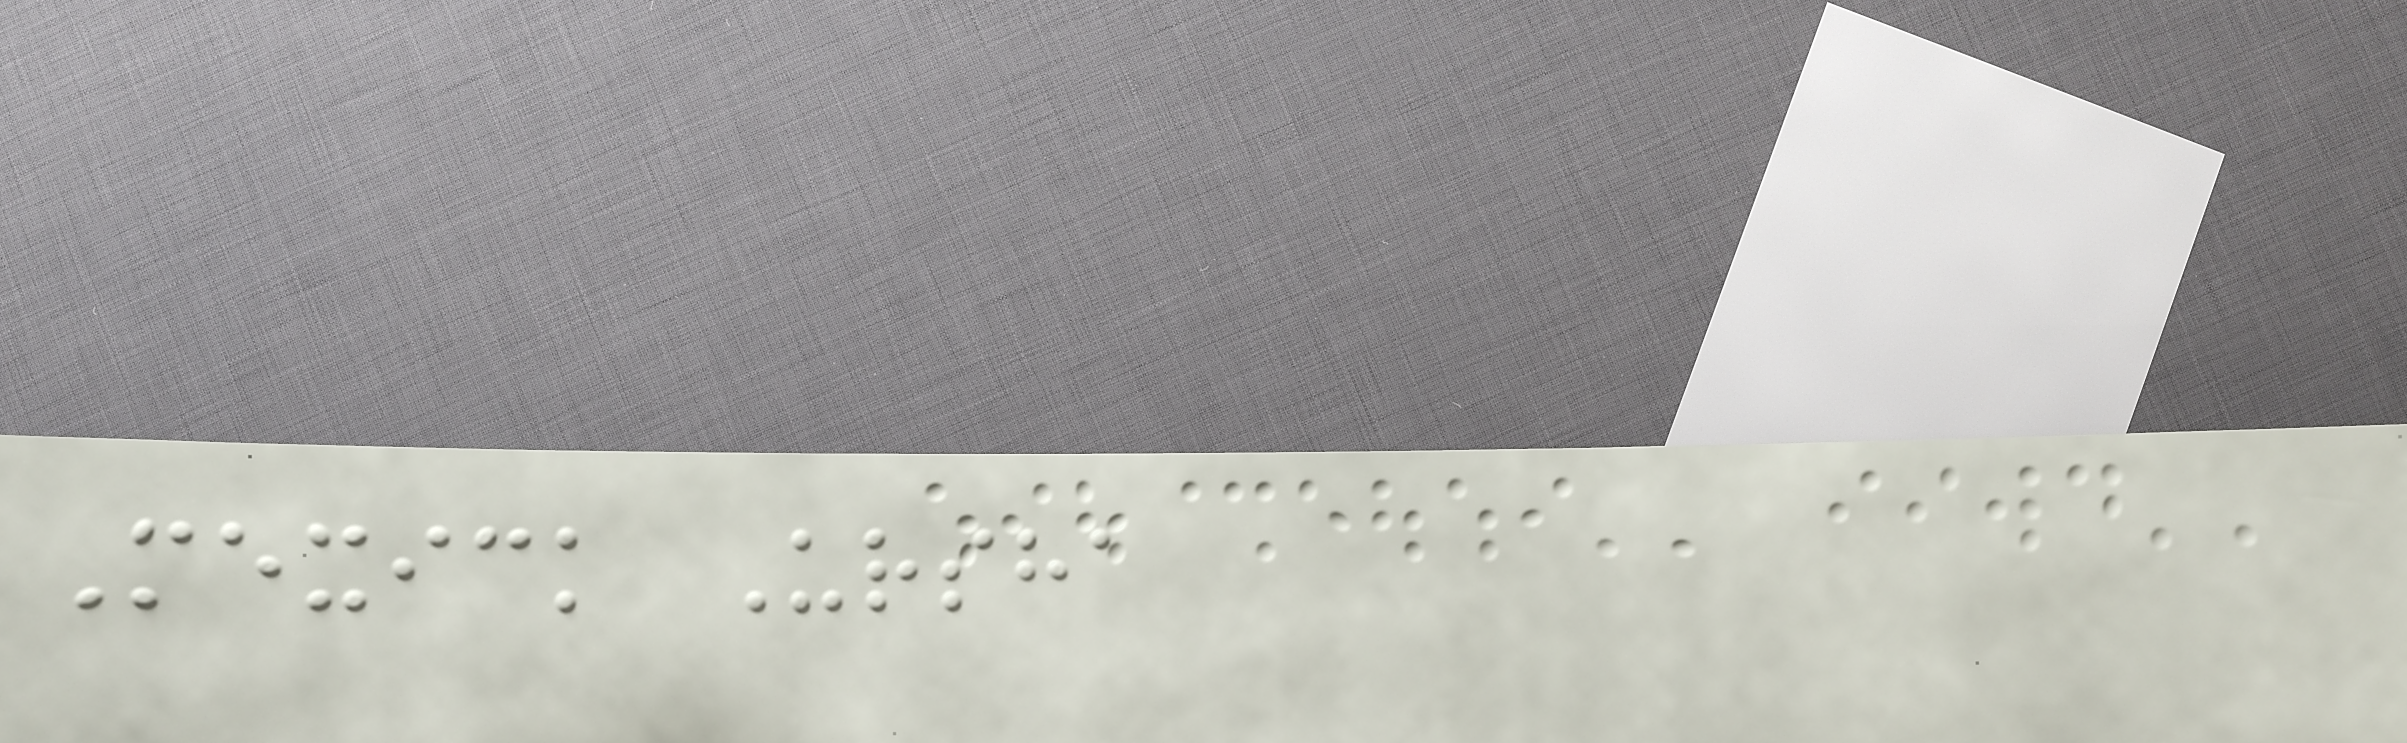Mexick Ursha
